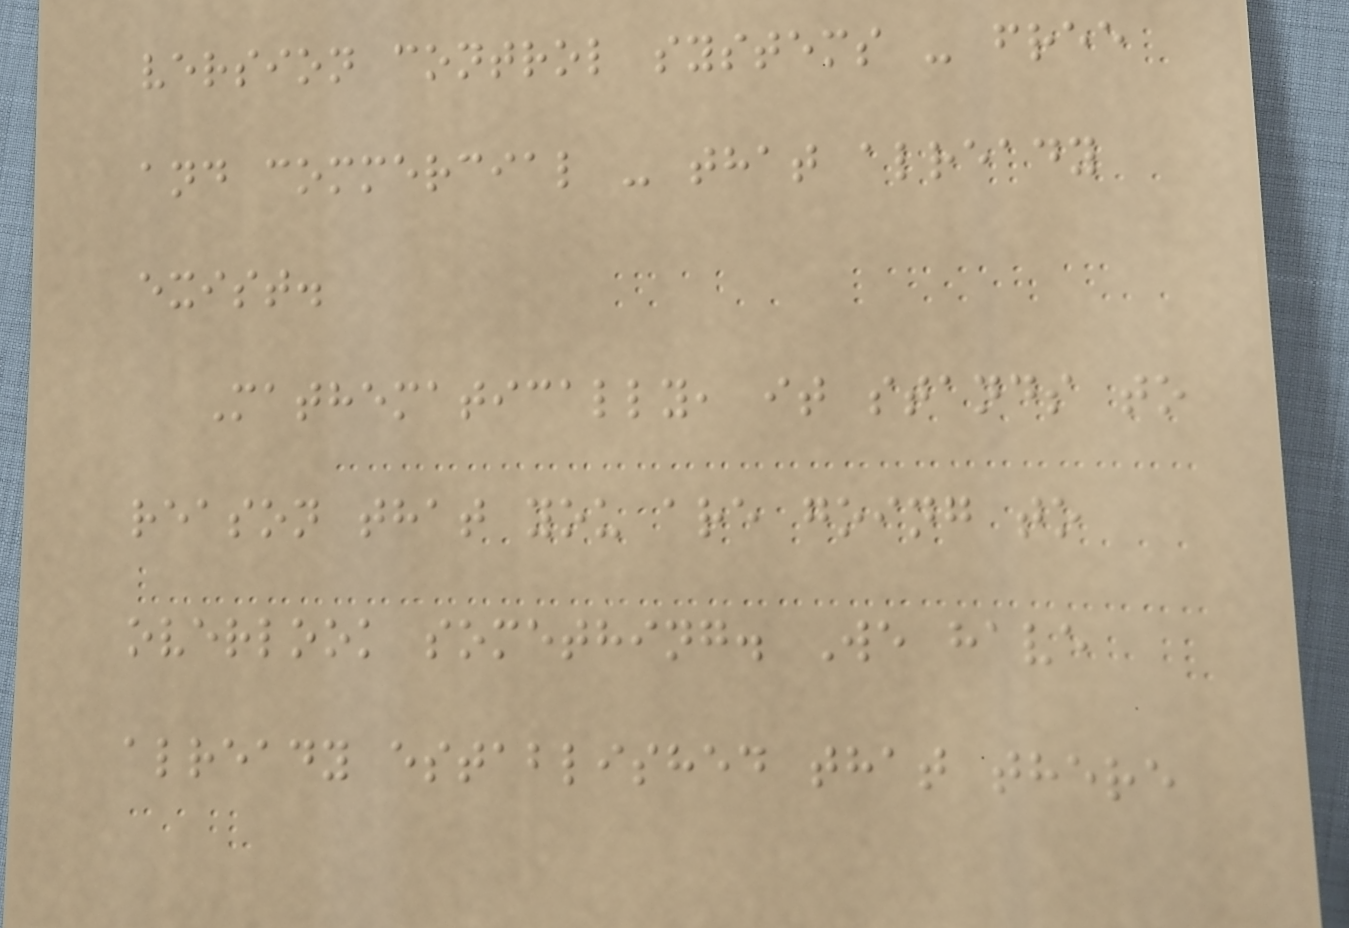version control systems - free
and commercial - that already
exist.
Mathematically, it stands to
reason that you are going to
overlook something. We have
already established that there
